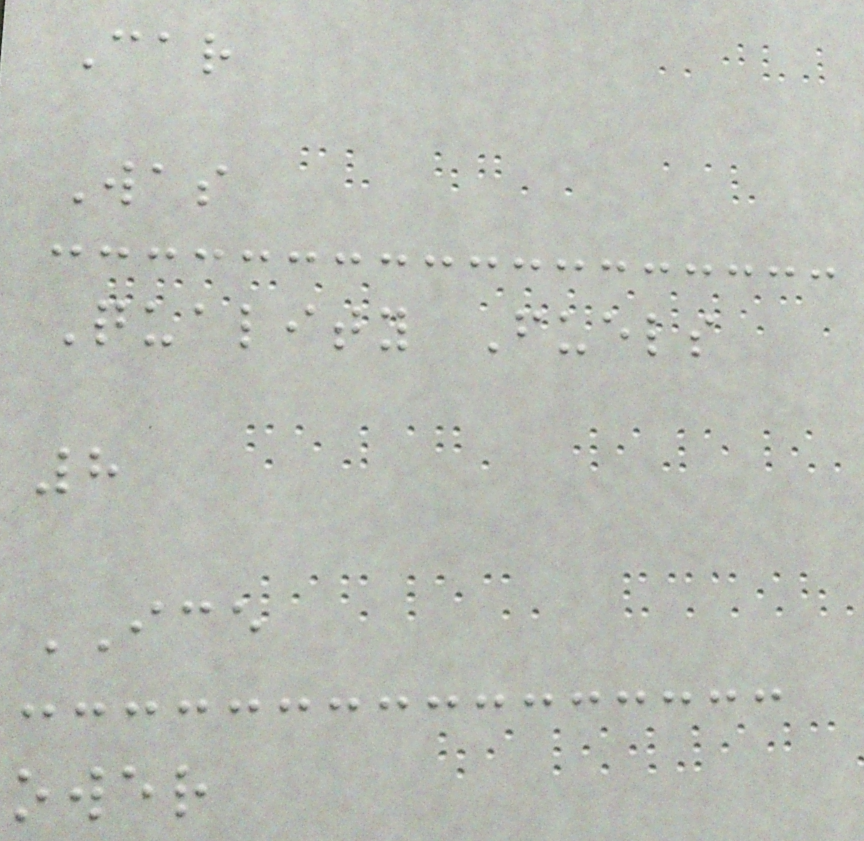Car
Was
Quality Fuels
8
ICE
ower
